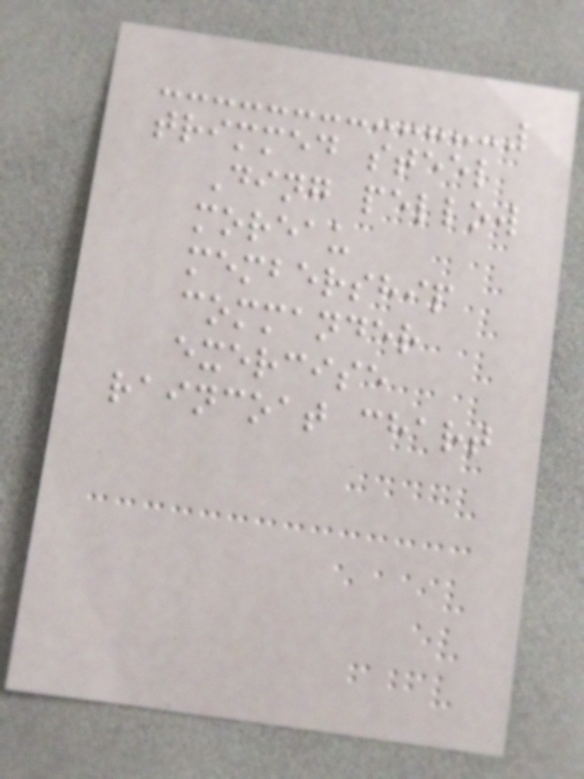trimmed steel
Ding pellow
moreau
membership
commander
exercise
raincoat chart
